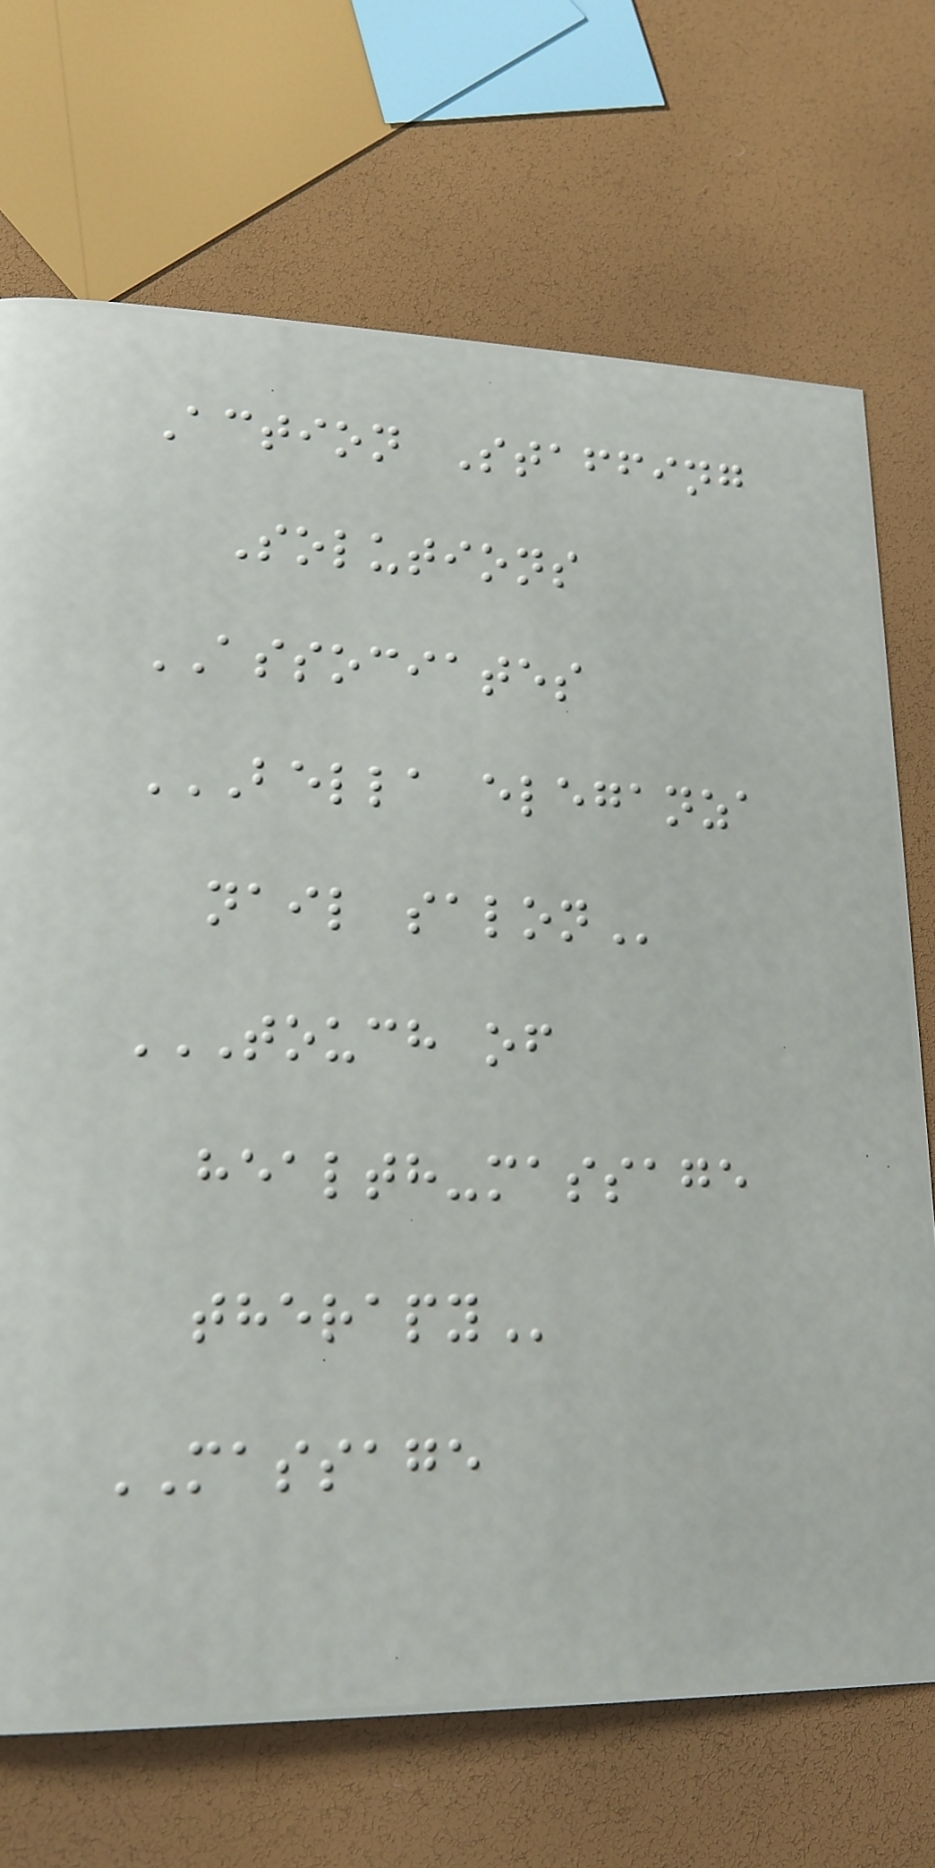Action Staffing
Solutions
ASSOCIATES
BELLA ELEGANZA
NAIL SALON
TOUCH OF
HEALTH-MASSAGE
THERAPY
MASSAGE
